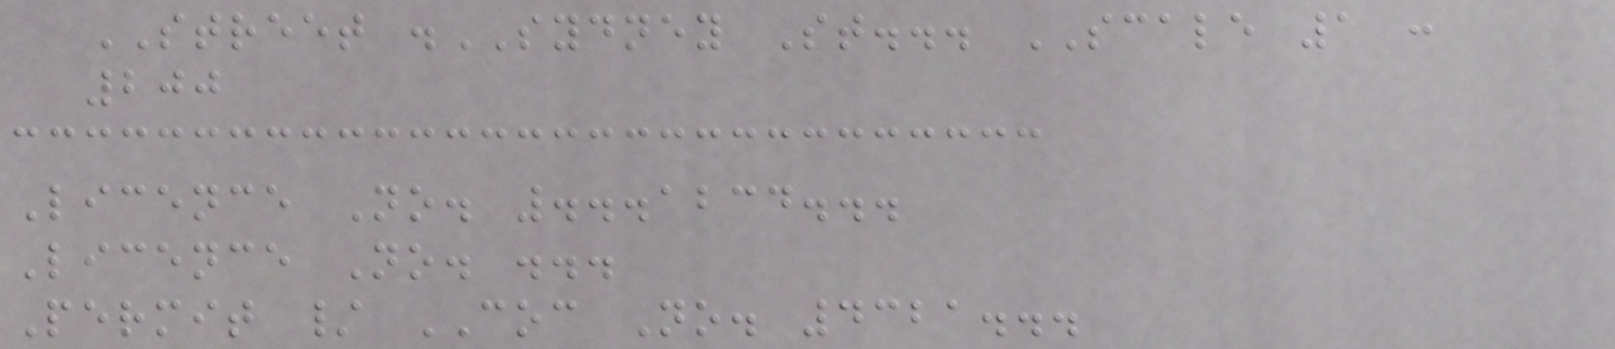STREET .SYDNEY St... SCALE 1 :
200
Licence No. ...1234...
Licence No. ...
Permit / COC No. 4321...
